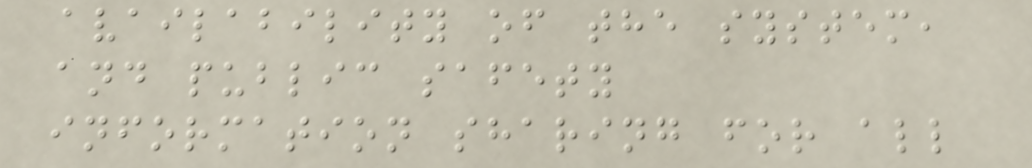availability of the system,
and public safety
information sharing for all
